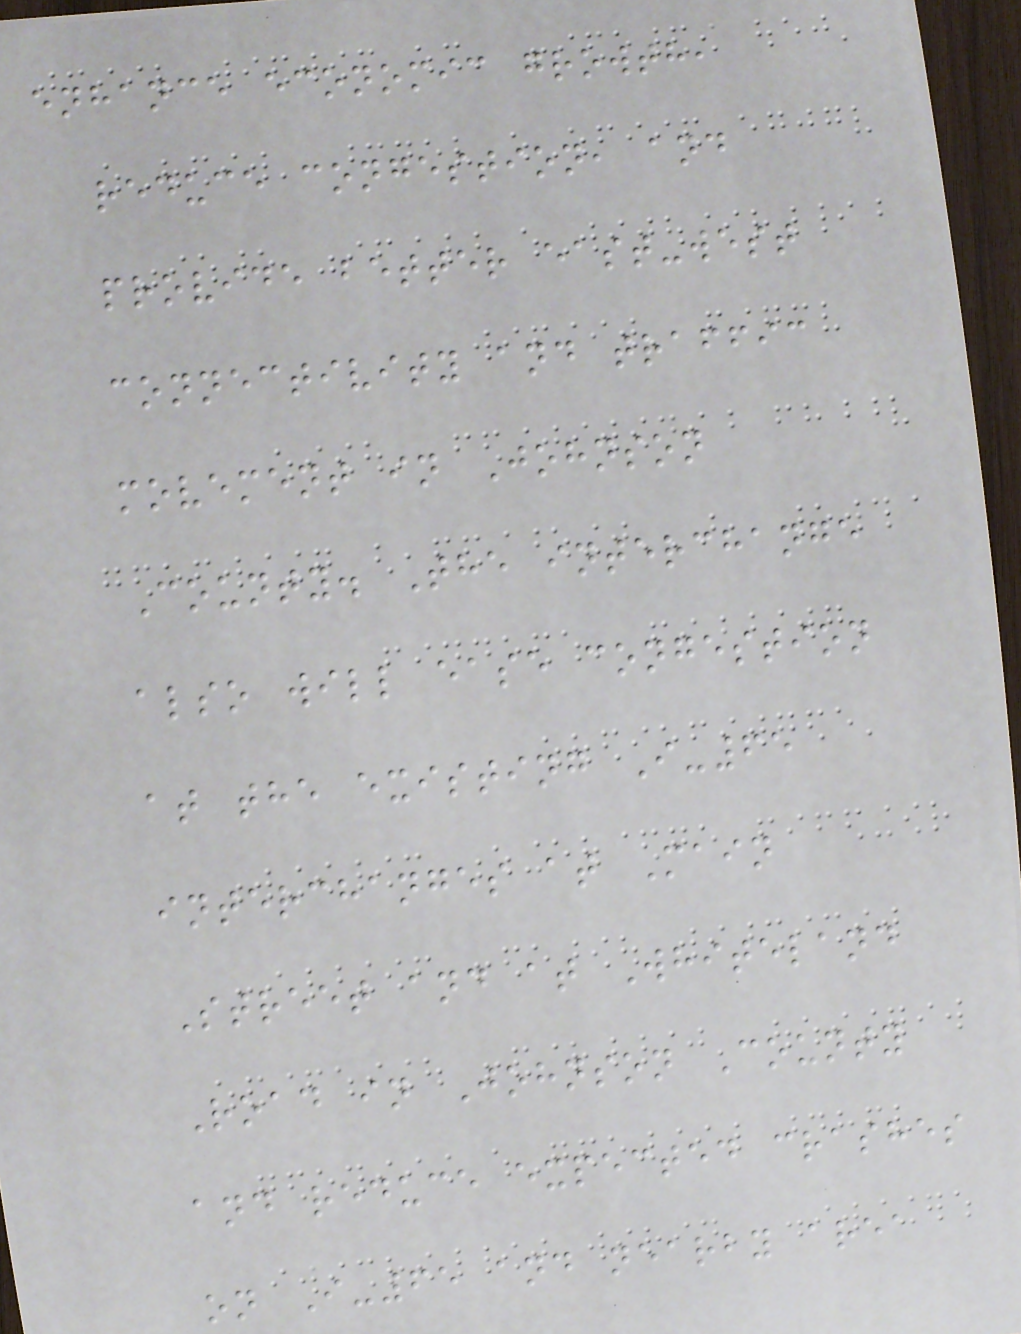enhance economic growth,
reduce congestion, and
provide better east-west
connectivity and traffic
movement in Johnson
County. The interchange
also will ease congestion
at the existing I-65
interchanges at Main
Street and at Whiteland
Road in Johnson County
and reduce expected crashes
on I-65 and nearby area
